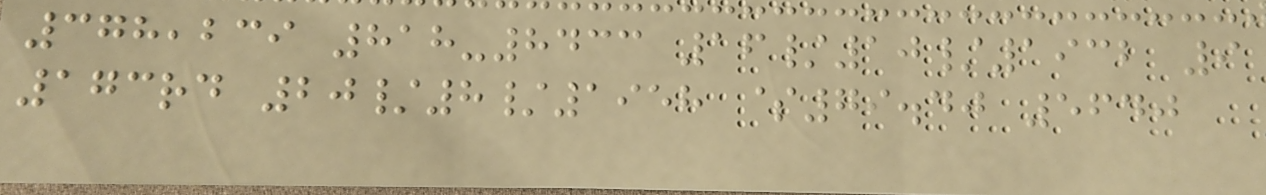378,239 818-8433 16/10/1932 9
173rd 20/8/1958 $79.40 5640
